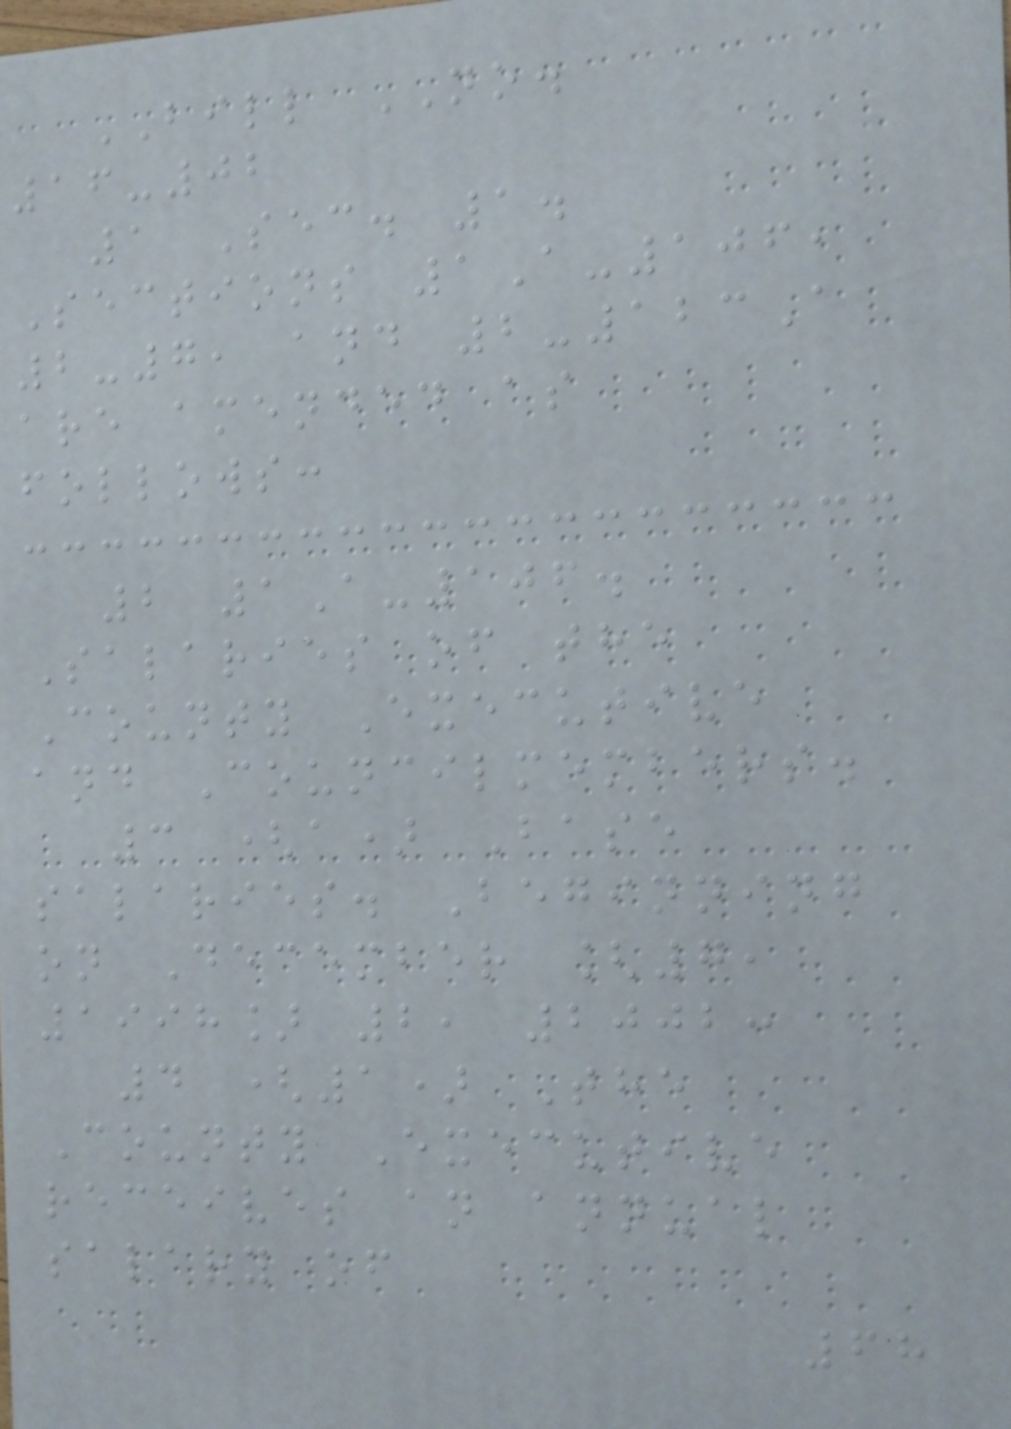BILL NO.
16-02
1 Sec. 1.
Sections 1A-106,
2-7, and 2-123A
are amended as
follows:
2 1A-106.
Salaries of the
County Executive
and Councilmembers.
3 (a) Base
salaries. Beginning
on December [7,
1998] 2, 2002:
4 (1) The
County Executive
receives an annual
salary of
68
